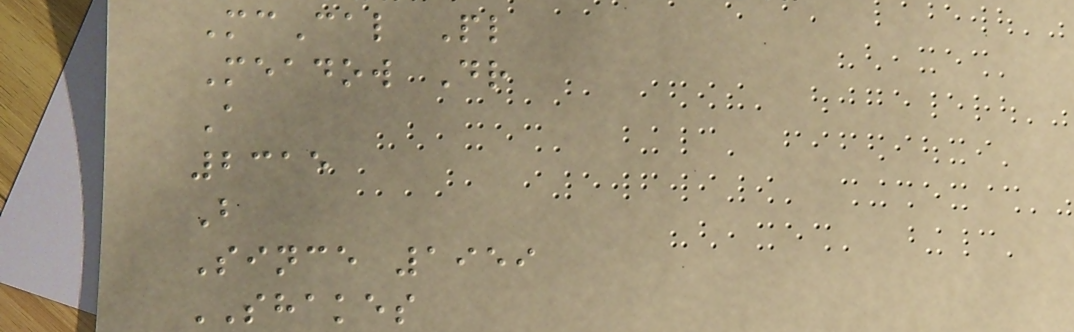McCal Pl
Meadow Dr
A
2315
B
Since 1959
SHAKES
